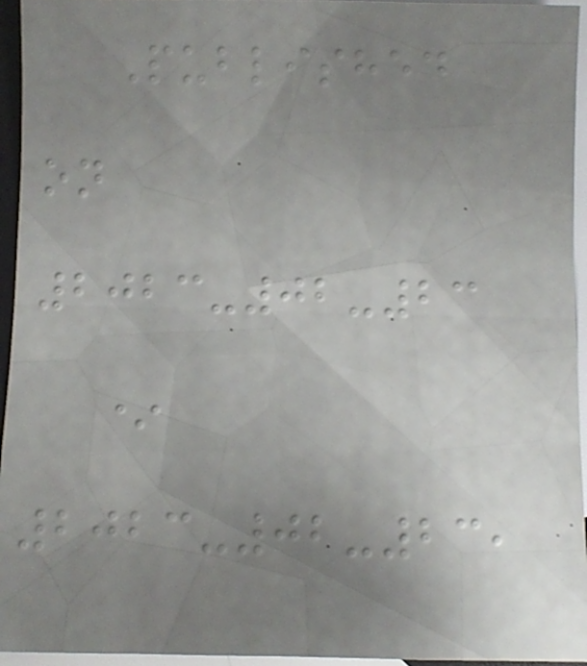Published
on
2023-02-23
*
2023-02-23,
